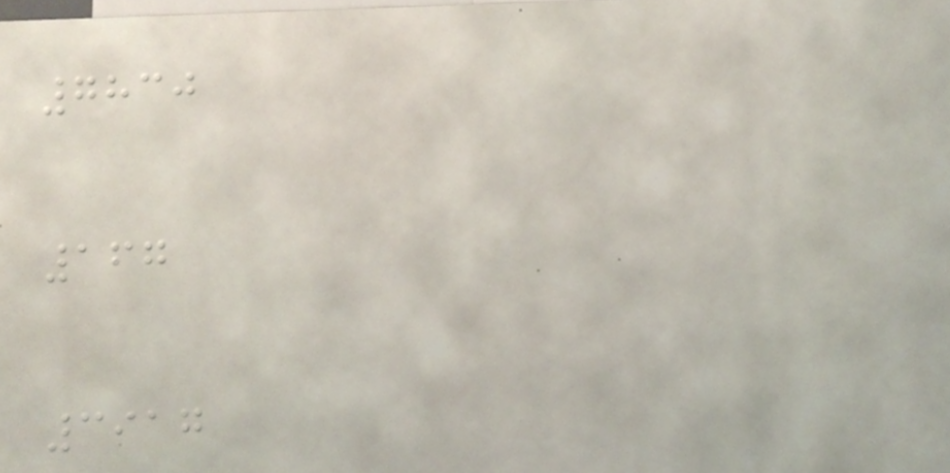7830
167
3917
